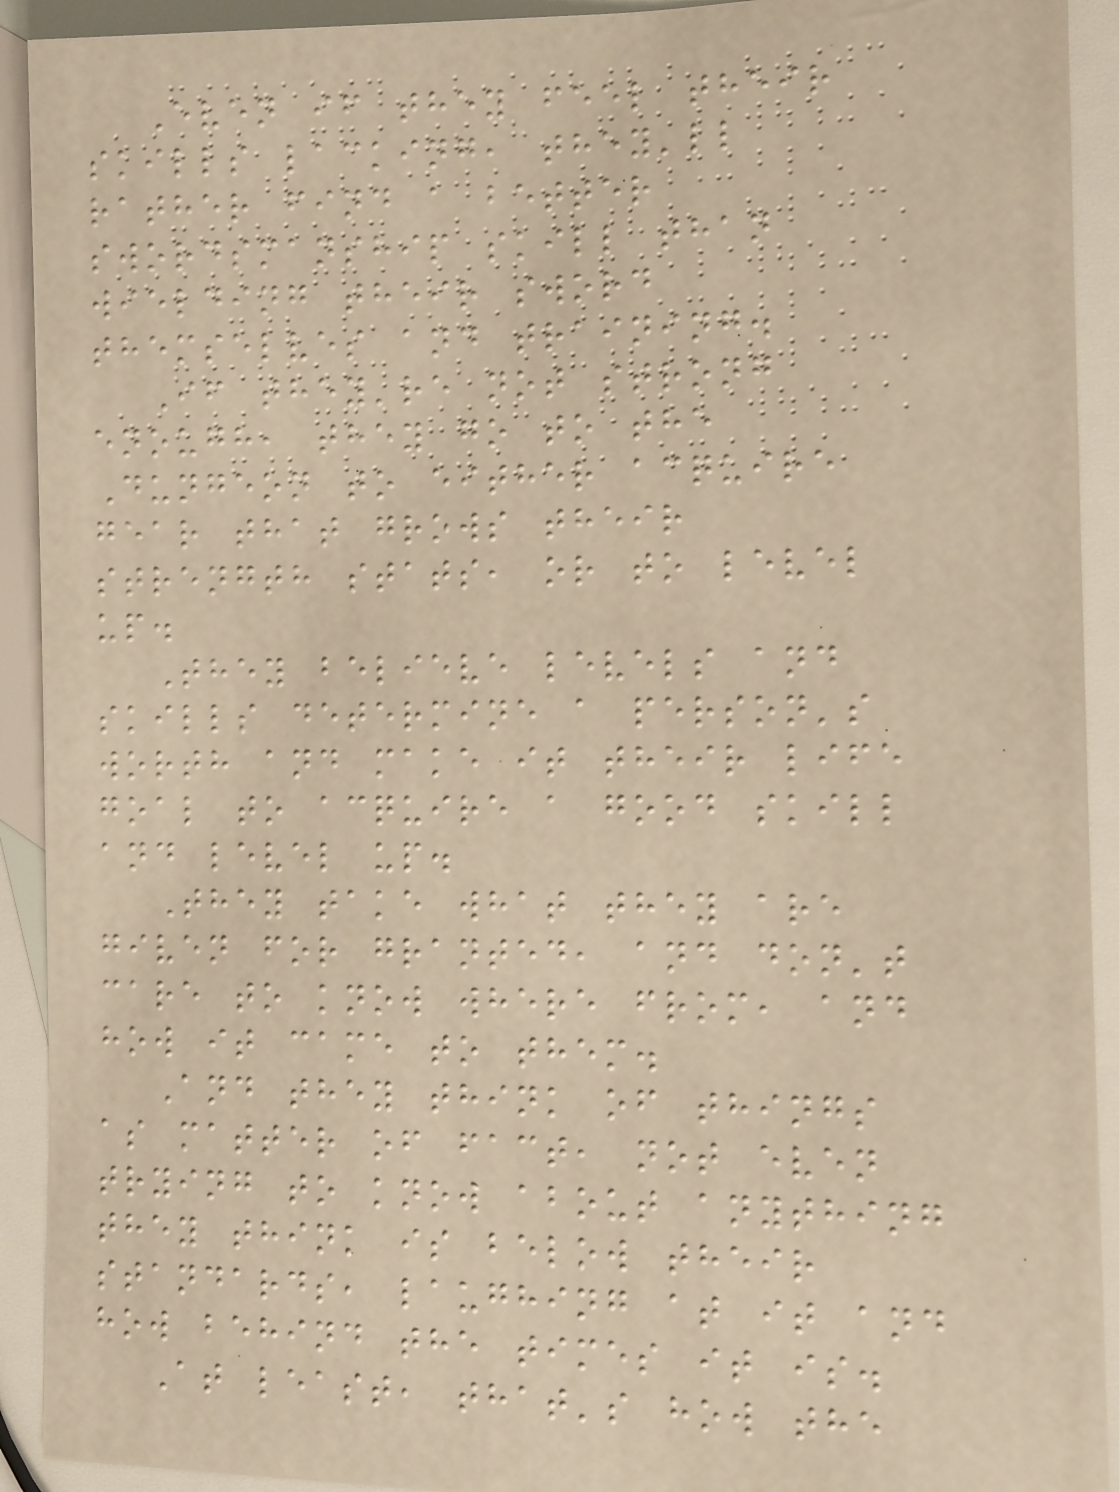Even if they feel their
skills lacking, they'll
rather find a better
swordsmanship skill than
wielding their sword
themselves and training.
If they're not strong
enough, they go to the
Dungeon to either acquire
gear that grows their
strength stats, or to level
up.
They believe levels and
skills determine a person's
worth and make it their life
goal to acquire a good skill
and level up.
They take what they are
given for granted, and don't
care to know where from, and
how it came to them.
And they think of things
as matter of fact, not even
trying to know about anything
they think is below their
standards, laughing at it and
how behind the times it is.
At least, that's how the
